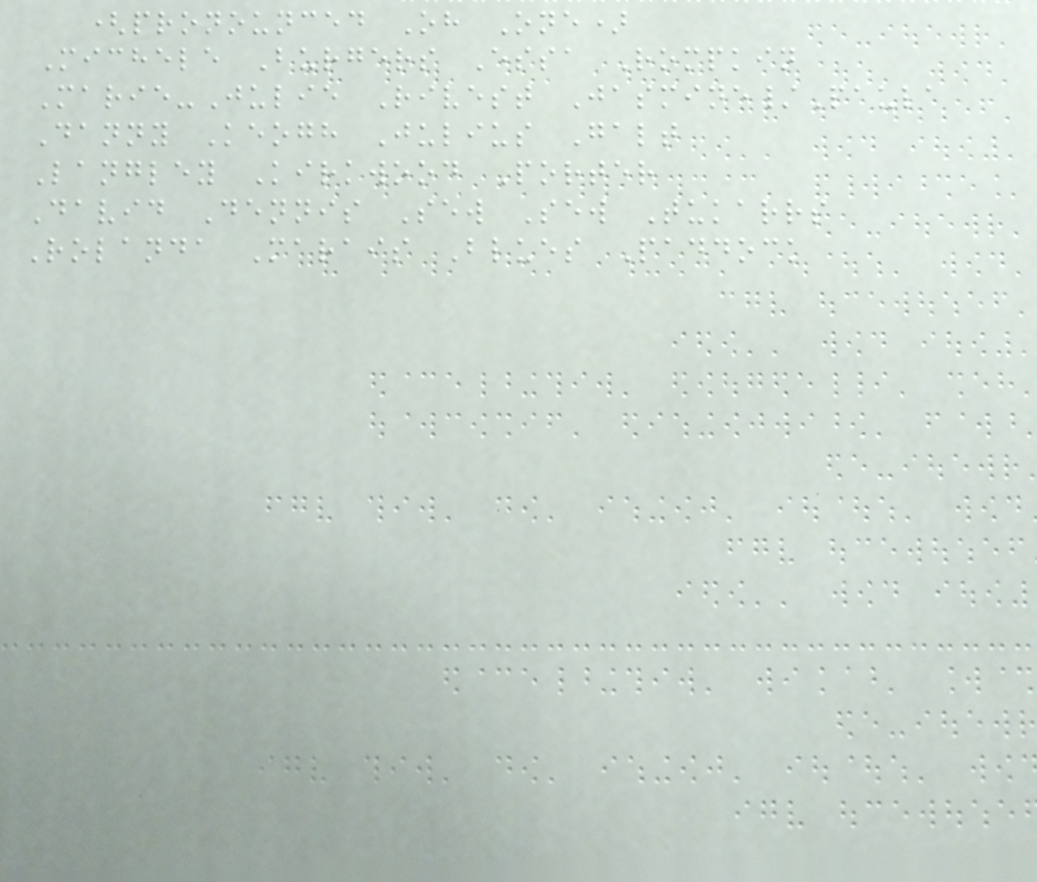(pronounced Oh One)
Michele Burgers Essa Rompkin
Marie-Julie Rivest Jasmine/Paula
Danny Keogh Julius Galt
Langley Kirkwood Porter
David Dennis Sew Sew Tukarrs
Rolanda Marais Blues Paddock
